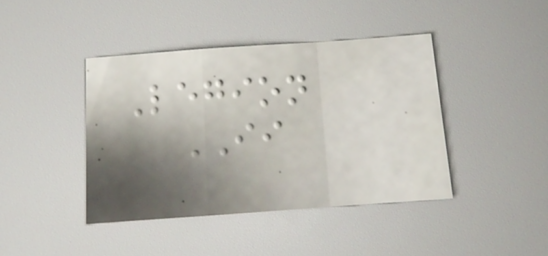Legion
II
